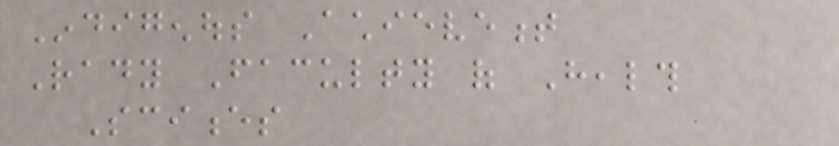Indigenous Achievement
Rady Faculty of Health
Sciences
